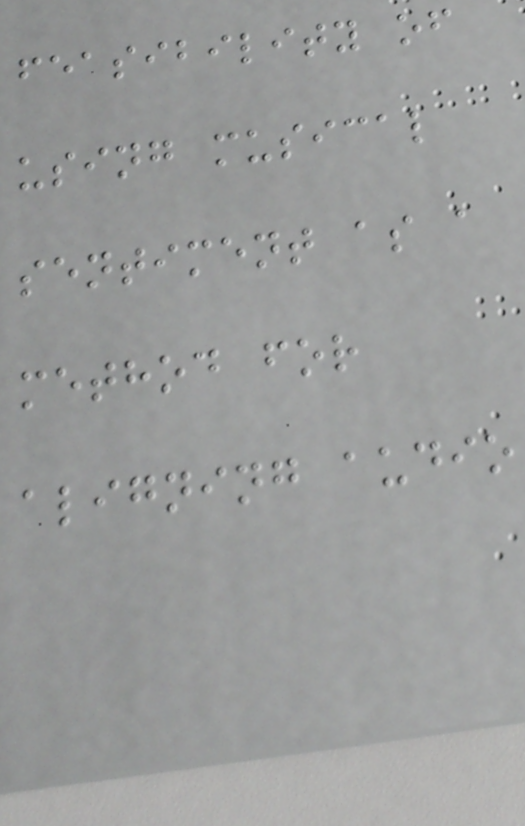feasibility of
using musical
sentiment as a
method for
aligning audio
